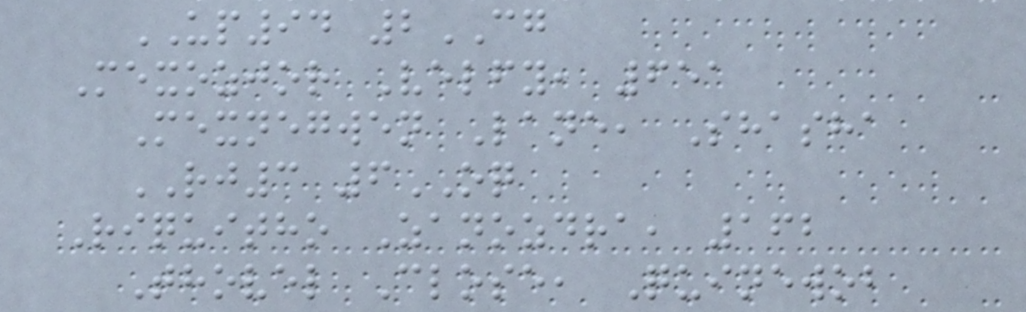UP94 2CG
Mexozjor Velfy, 651
Mexnegwen Lane, Shasha
RJ3 6OQ
Riquitho Zanozdra, 162
Thovel Close, Quinewob
